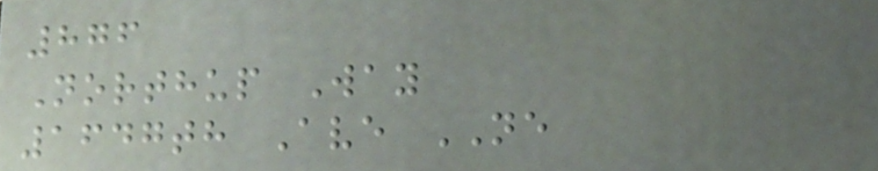876
Northup Way
1647th Ave NE
